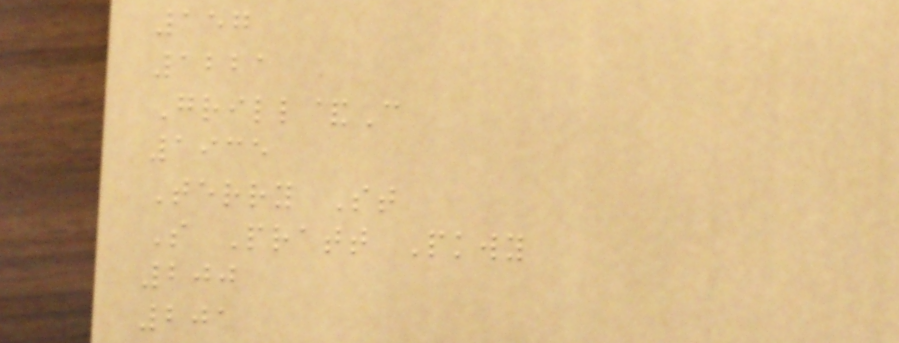157
1221
Grill&C
1935
Terry St
S Pratt Pkwy
200
201
